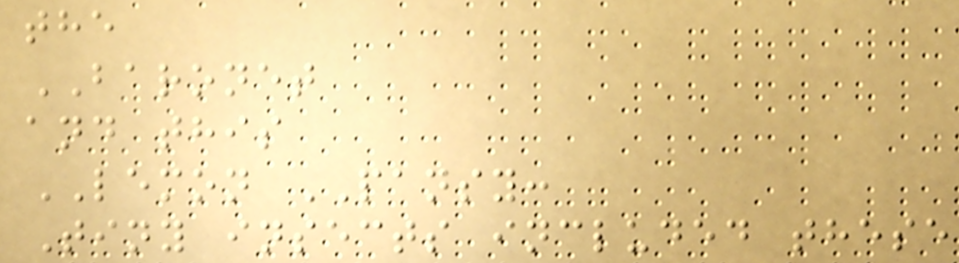the
BARONET
and this
LEMON PANSY:
Tiny insects included these
